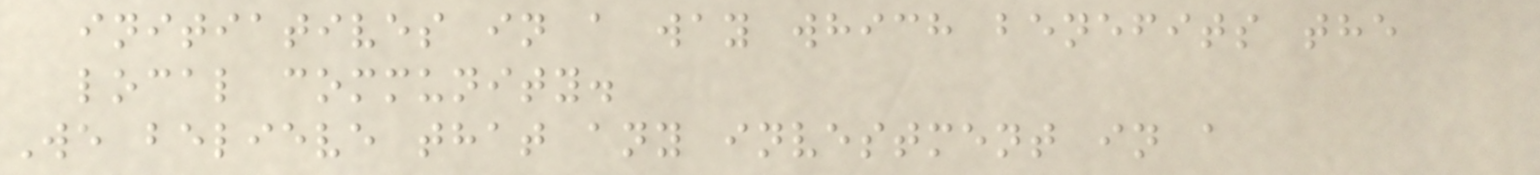initiatives in a way which benefits the
local community.
We believe that any investment in a
